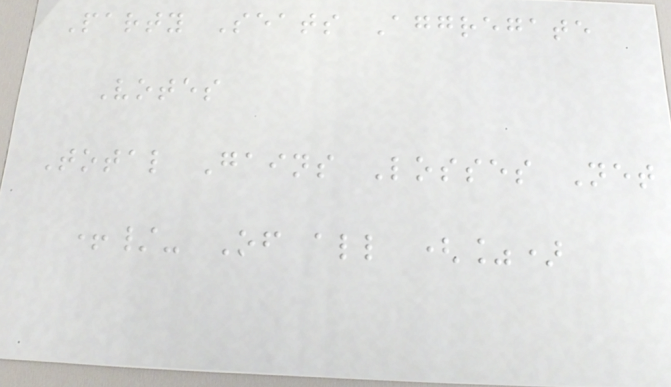Party Seats Aggregate
Votes
Total Gains Losses Net
+/- Of all (%)
